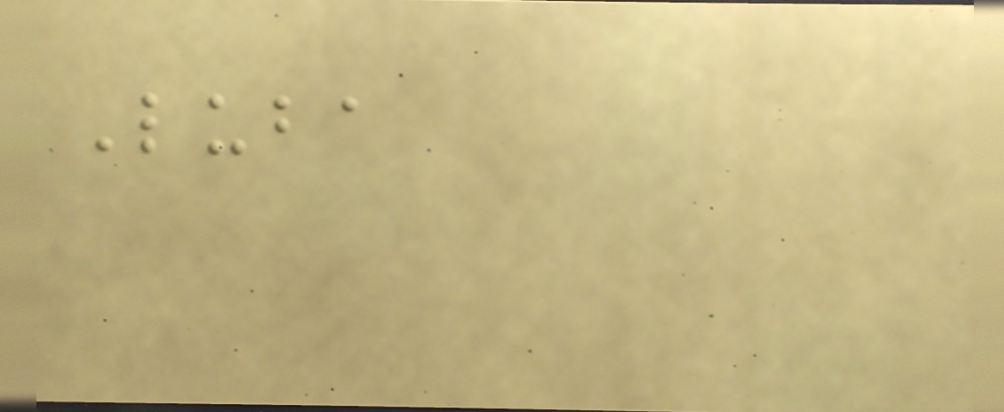Luba
